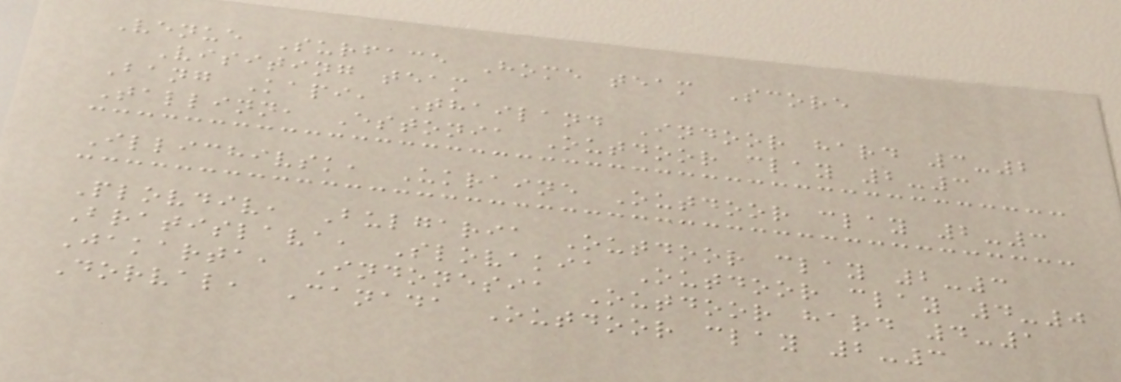Venue Surface Home team Score
Visiting team
Bang Kapi, Thailand Indoor hard 3-2
Tallinn, Estonia Outdoor clay 2-3
Illichivsk, Ukraine Outdoor clay 2-3
Plovdiv, Bulgaria Outdoor clay 2-3
Bratislava, Slovakia Outdoor clay 4-0
Jakarta, Indonesia Outdoor hard 4-1
Dorval, Canada Outdoor clay 2-3
